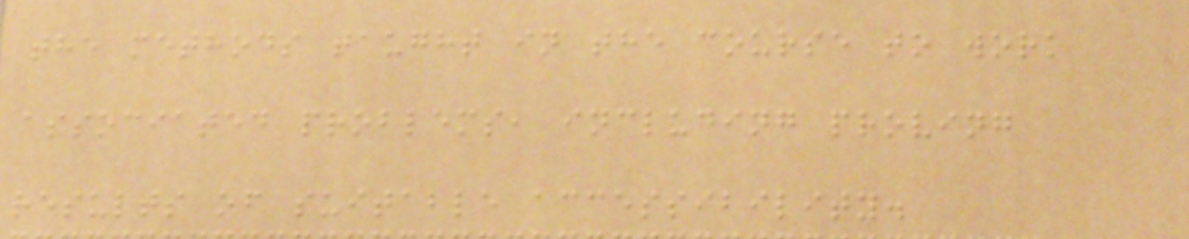the methods taught in the course to work
associated problems, including proving
results of suitable accessibility.
